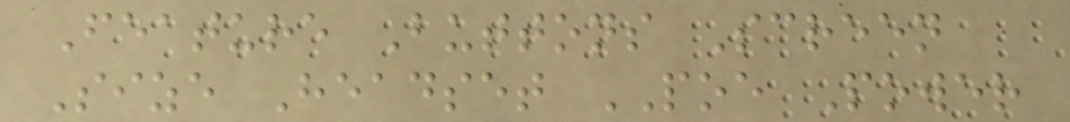Feature Buttons Screen
Size Headset POE Power
